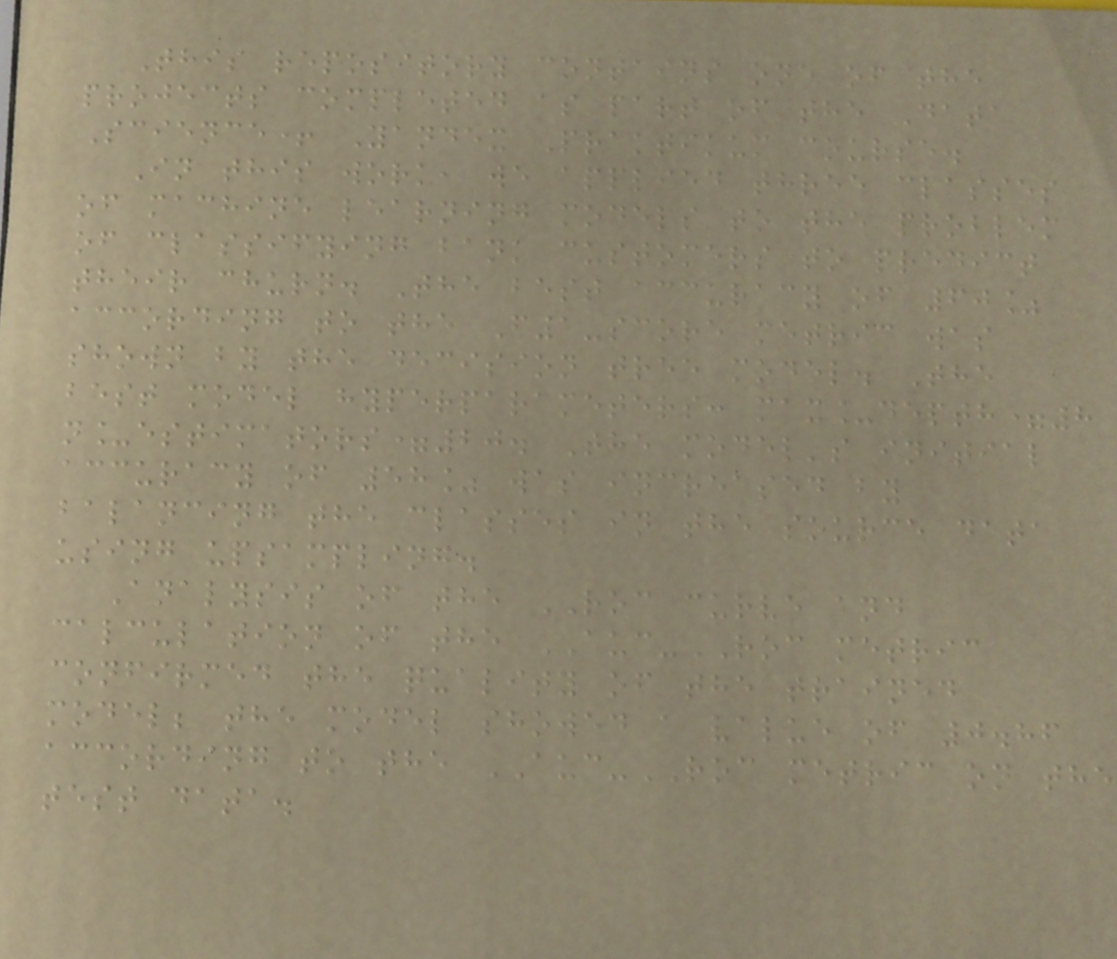This repository contains one of the
projects completed as part of the Data
Science+ Yandex Praktikum course.
In this work, we applied three classes
of machine learning models to the problem
of classifying bank customers to predict
their churn. The best accuracy of 60%
according to the F1-score metric was
shown by the decision tree model. The
best model hyperparameters: max_depth=8
n_estimators=20. The model's initial
accuracy of 58% was increased by
balancing the classes in the source data
using upsampling.
Analysis of the ROC curve and
calculation of the AUC-ROC metric
confirmed the quality of the trained
model; the model showed a value of 0.86
according to the AUC-ROC metric on the
test data.
